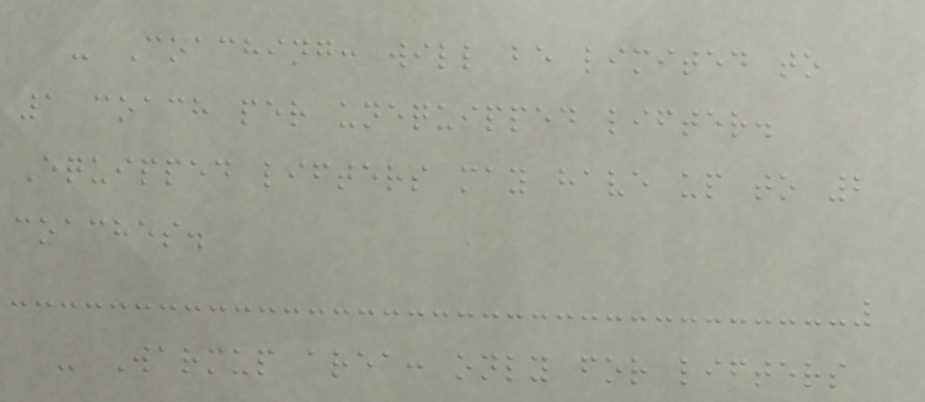- Coaching: will be limited to
1 coach per unequipped lifter.
Equipped lifters may have up to 2
coaches.
- Warmup area: only for lifters
